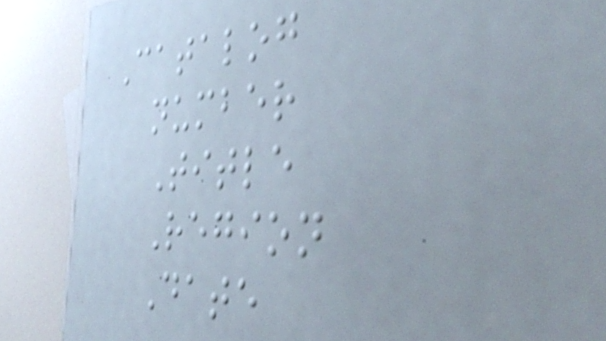Catalog
number
Title
Region
Date
